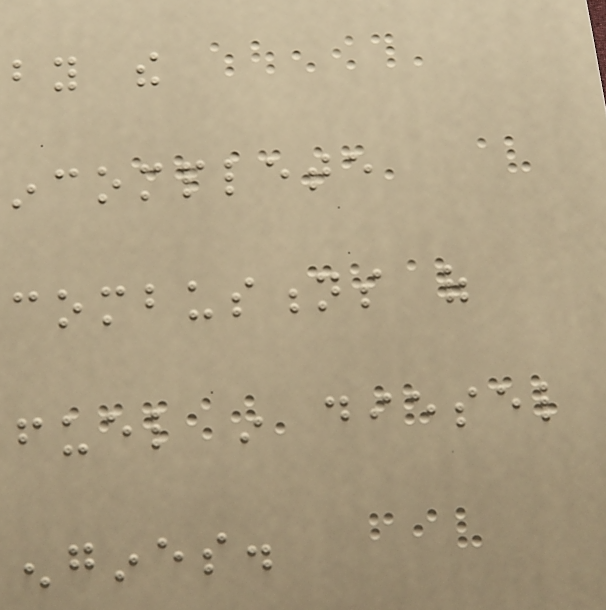by the
incomplete
combustions of
fuel in diesel
engines.
